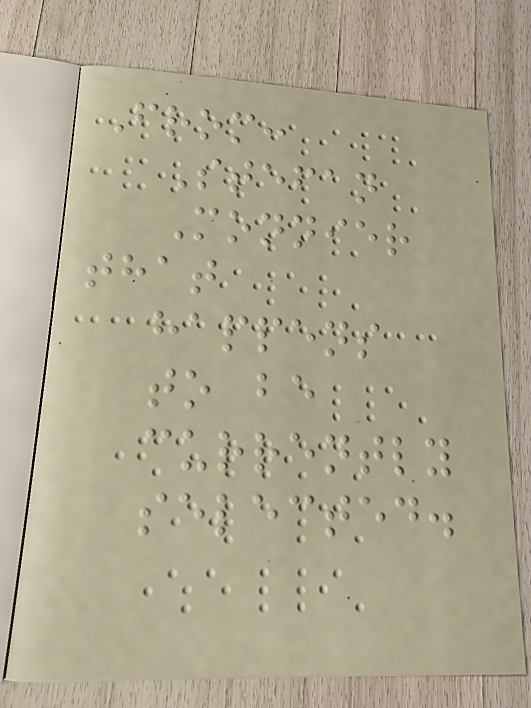From:
Stefan
Monnier
that
happens
to be
currently
selected.
